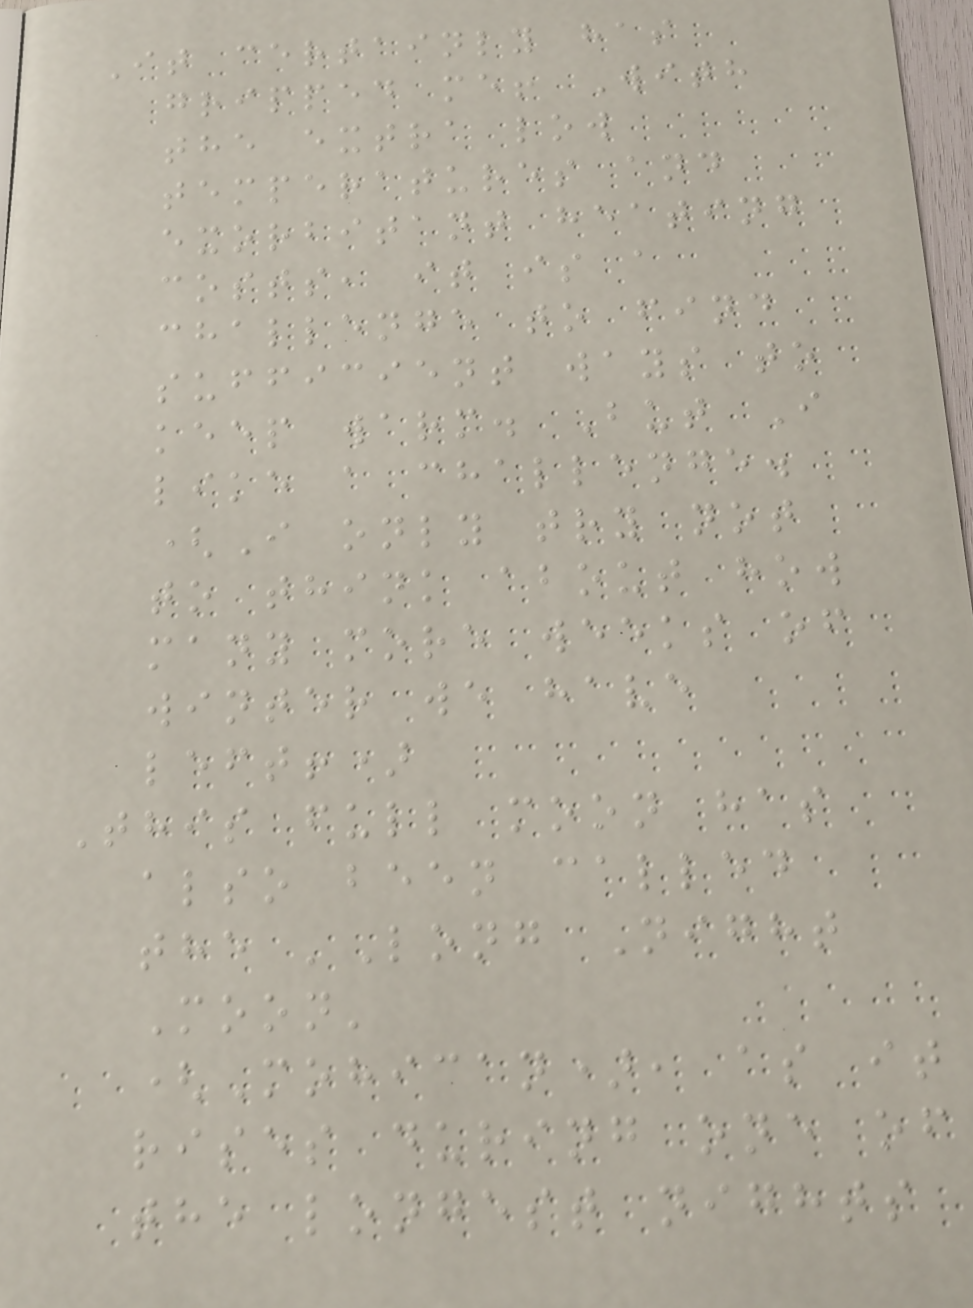It certainly has
gripped me! With
the extra low
temperatures and
exorbitant heating
costs, it is a
challenge to find
sufficient ways to
keep warm. But I
like a challenge.
(I only try not
to think about how
many more weeks of
winter we have
left!)
This full moon has
also been called
the 'Long Night
Moon'
(Mohican), as it
rises during one of
the longest nights
